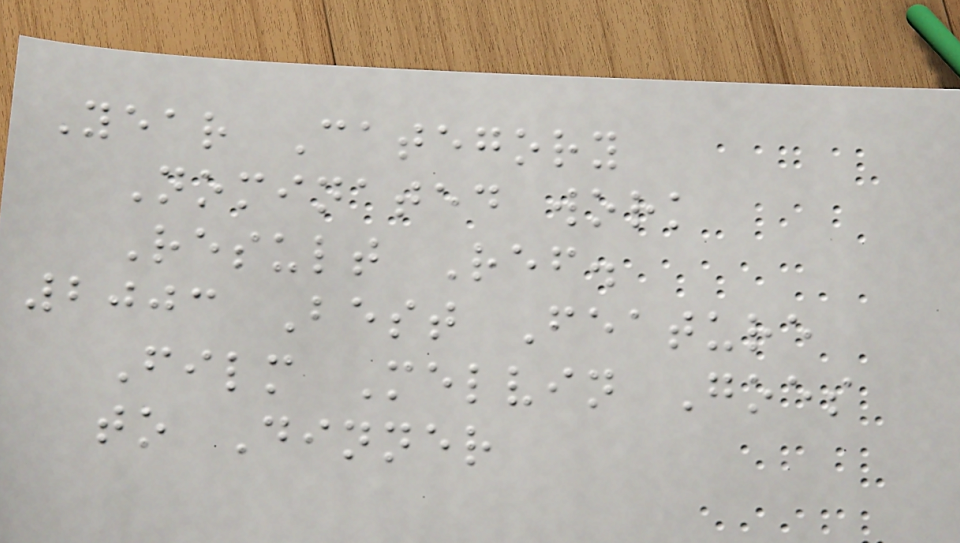Year Category
Nominated work
Result Ref.
2003 Best Feature
Film Melvin Goes
to Dinner
